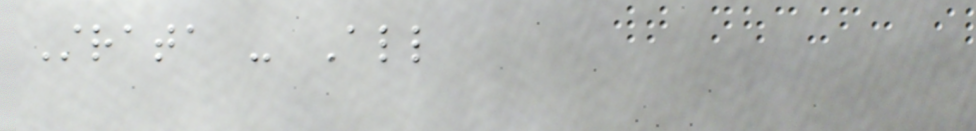Strata - All
